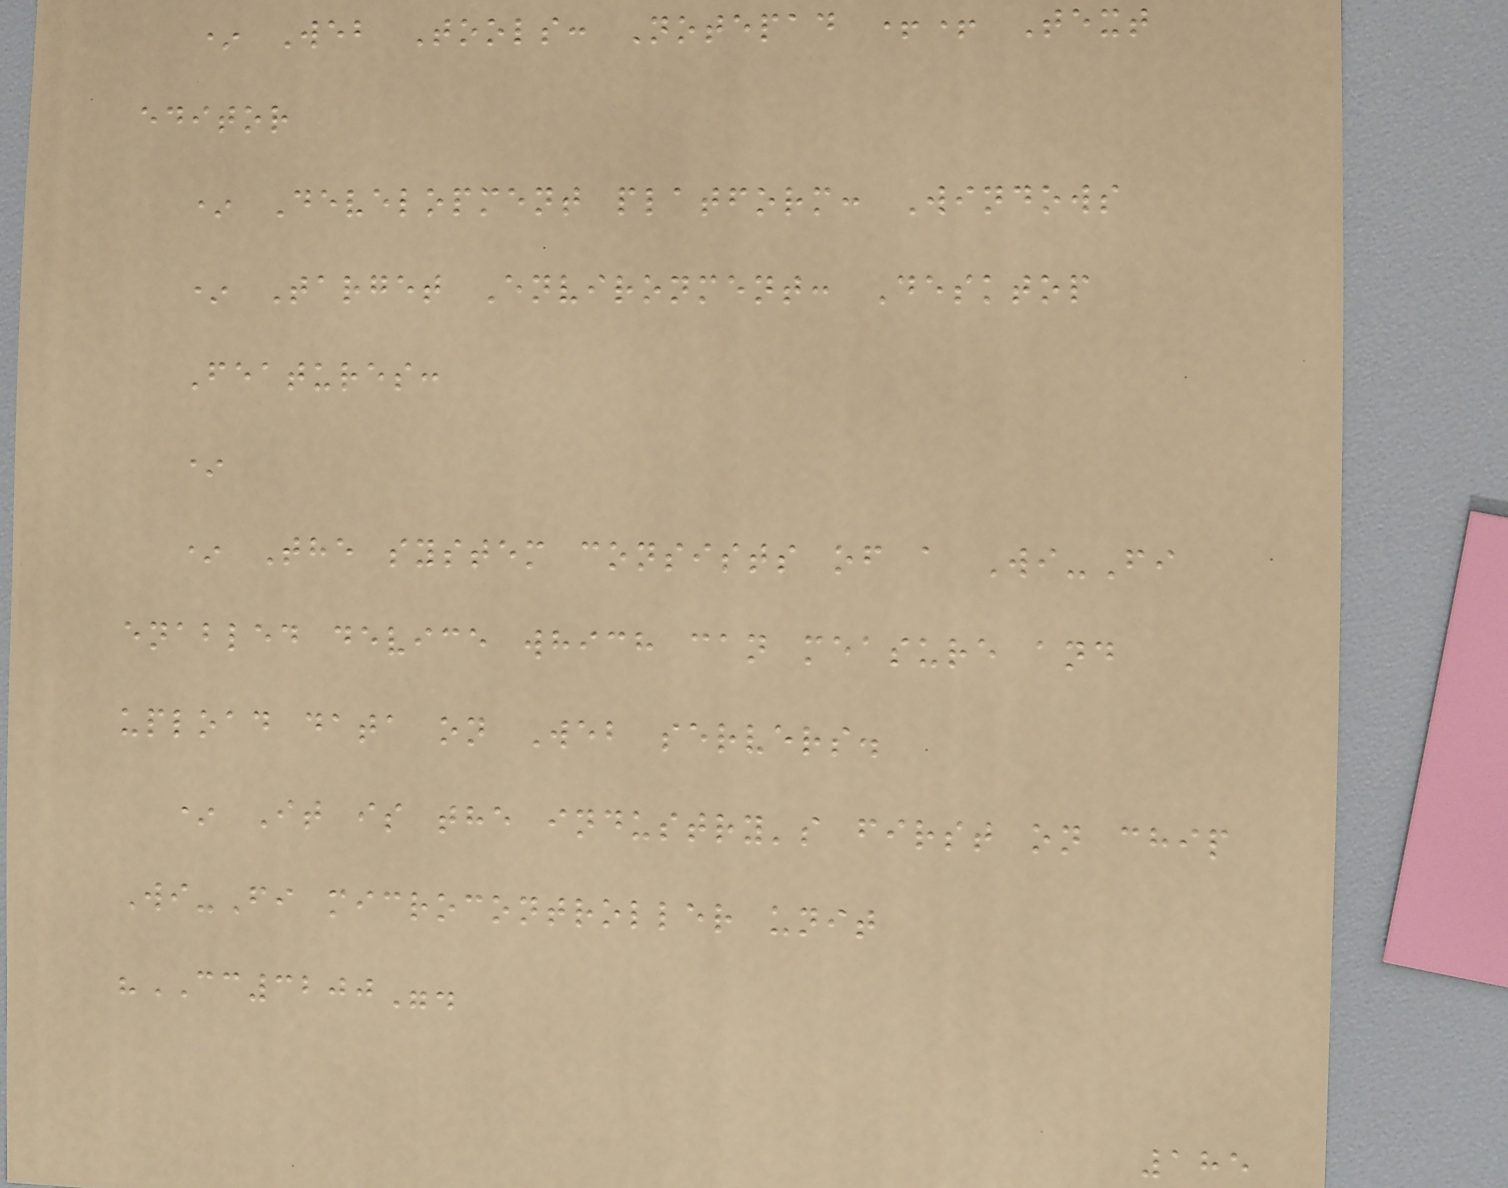* Web Tools: Notepad ++ Text
editor
* Development platform: Windows
* Target Environment: Desktop
Features:
*
* The system consists of a Wi-Fi
enabled device which can measure and
upload data on Web servers.
* It is the industry's first on chip
Wi-Fi microcontroller unit
"CC3200".
185
